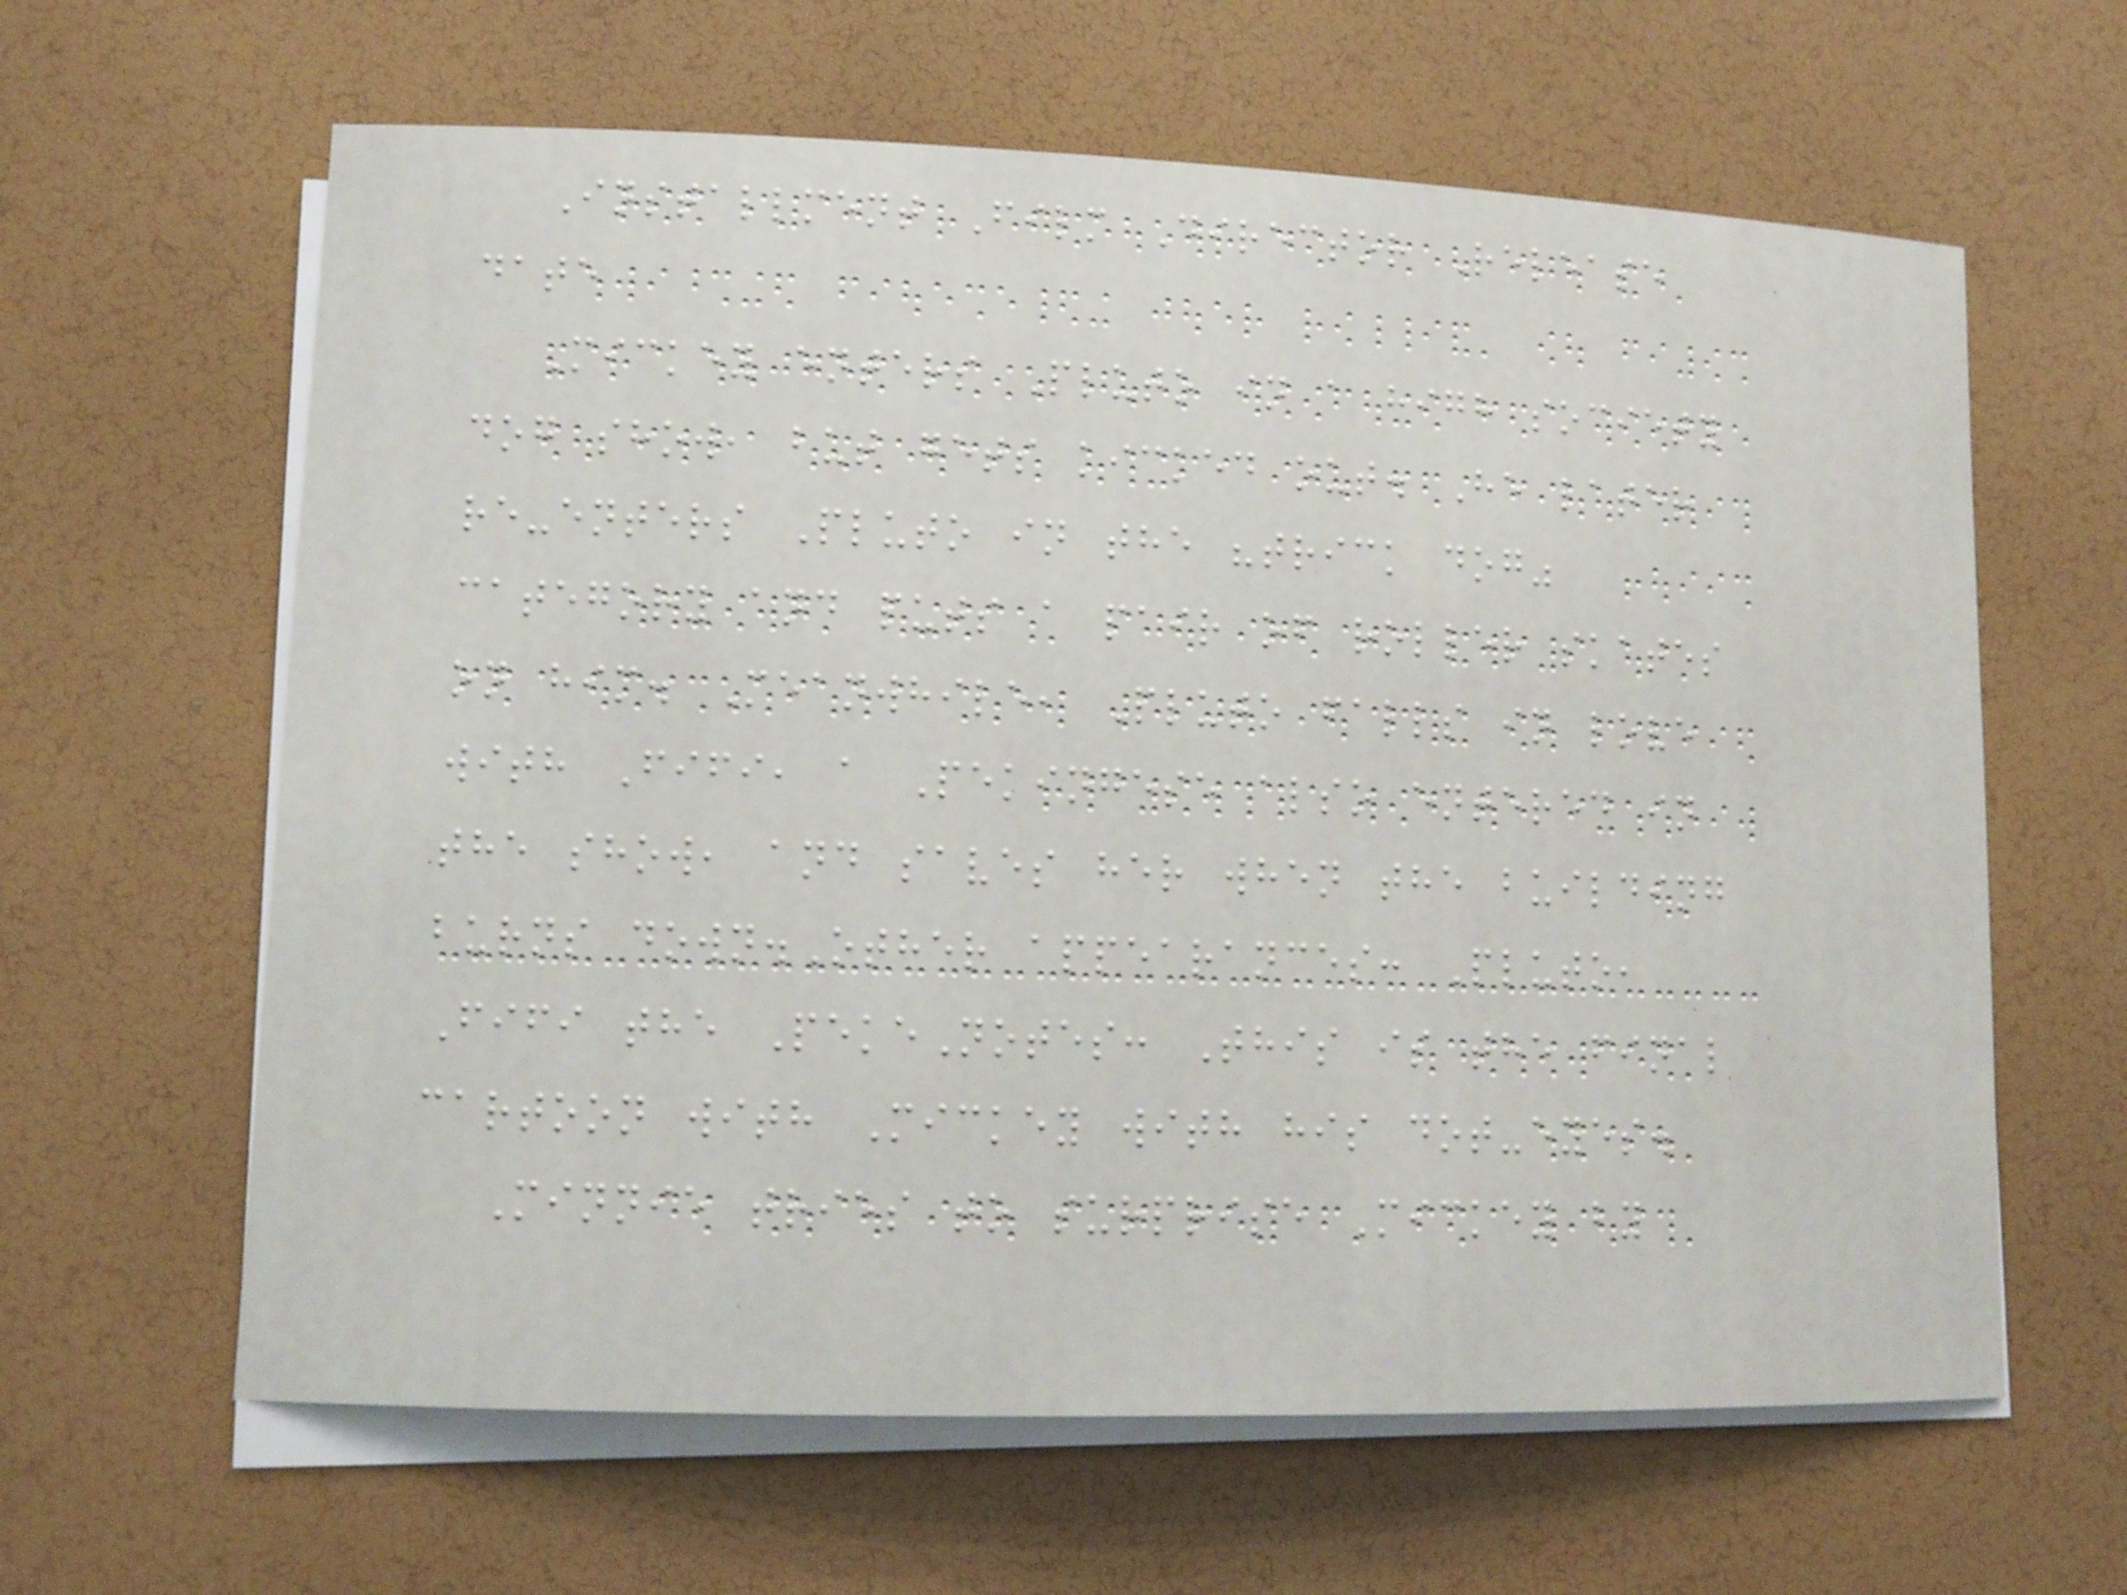Installment Film Director Release
date
Mickey enters Pluto in a high society
dog show, but gets kicked out. He later
re-enters Pluto in the "trick dog"
category and puts a pair of roller skates
on him. Meanwhile, Pluto falls in love
with Fifi, a Pekingese also entered in
the show, and saves her when the building
burns down.Other appearances: Pluto,
Fifi the PekeNotes: This is the final
cartoon with Mickey with his dot-eyes.
Minnie tries to surprise Mickey by
